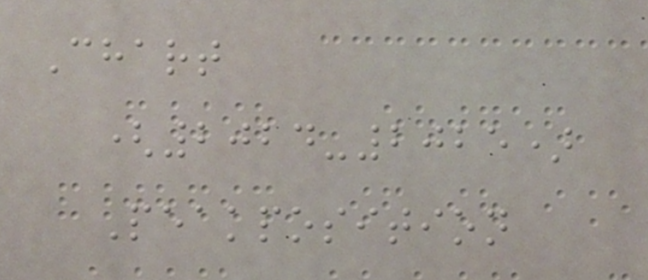Chart
(2024-2025)
Peakposition
